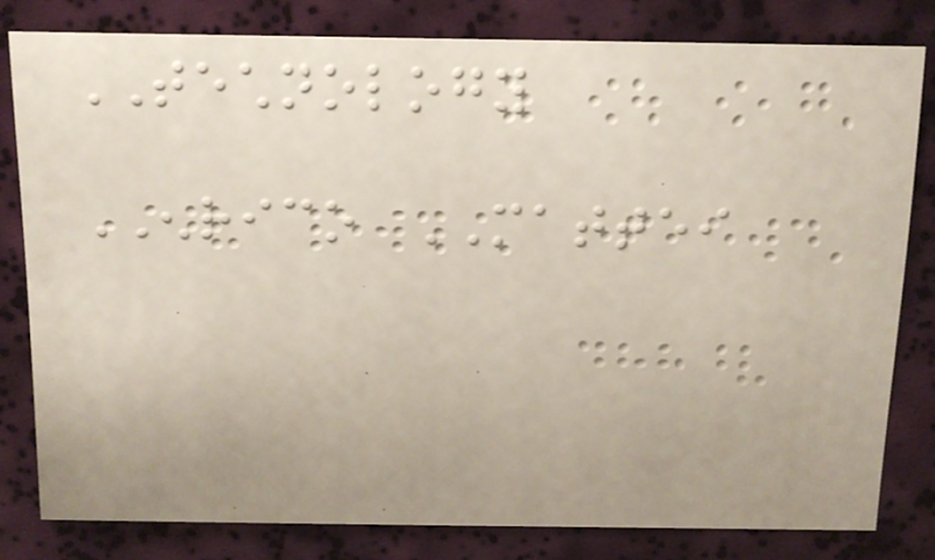TECHNOLOGY
ENRICO MATTEI
